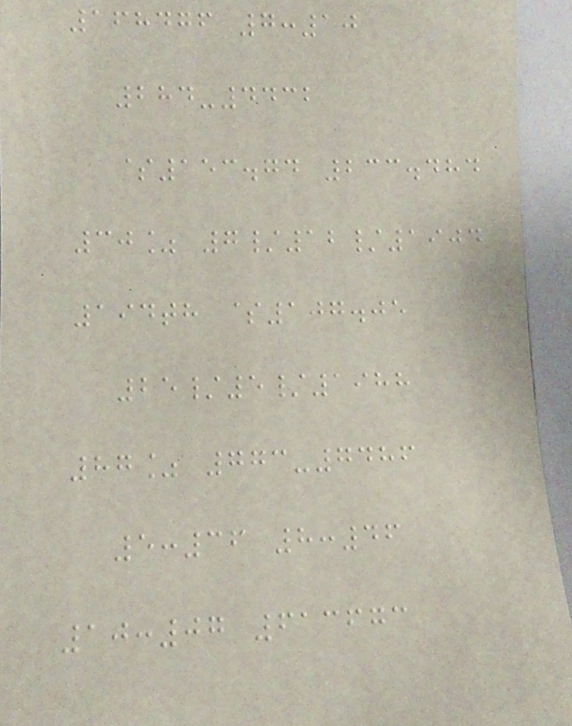168476 7:10
284-4432
$153.74 233.484
30% 7/12/1904
194th $107.05
25/5/1988
87% 773-7486
5:36 8:46
10:07 613673
